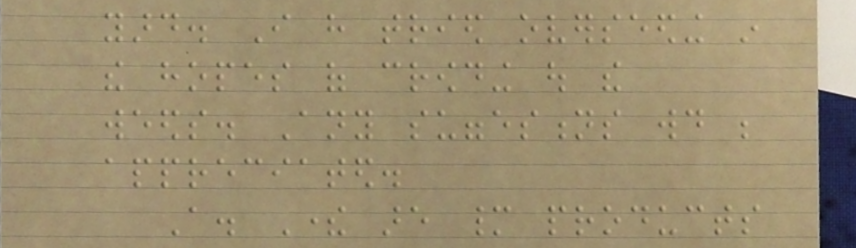yard. I have tried overseeding in
the hopes of crowding out the
weeds. Any suggestions would be
appreciated.
A. There are many products
